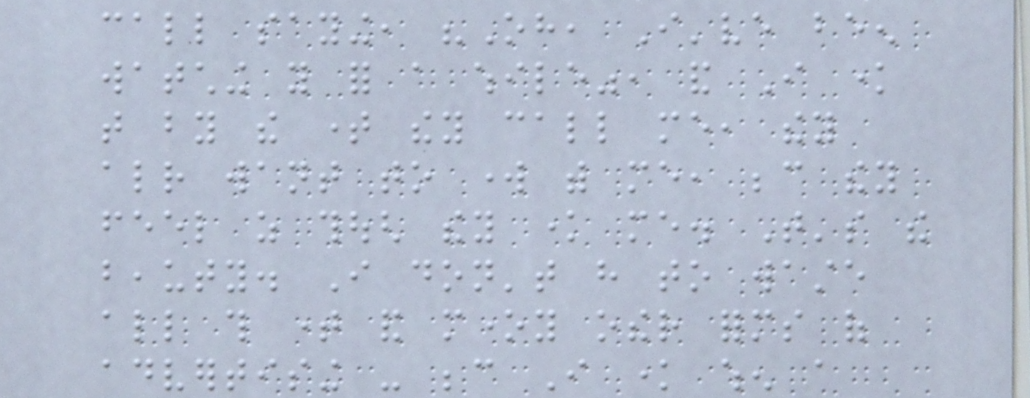call saying, "Oh, I've been
watching you for a while", and I know
that by the time they call me, they
already want to work with me, because they
feel as though they know me. That's the
beauty. I don't have to waste
all this time and money other forms of
advertising - because I know when a
